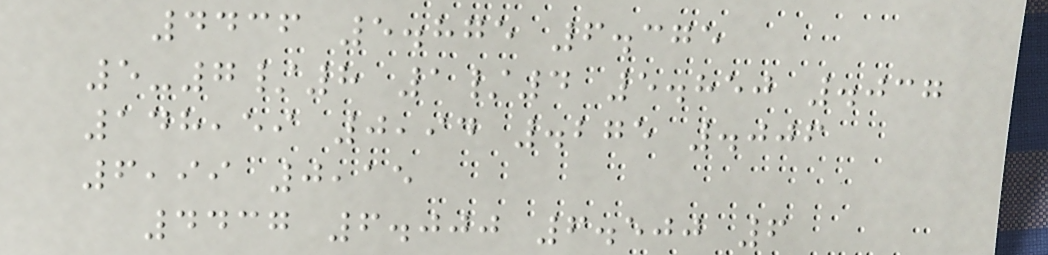4436 5.875 6.375
5-7/8 1/4 5.850 .037
148,59 0,94 .275 .006
6,99 0,15
4437 6.000 6.500 6
